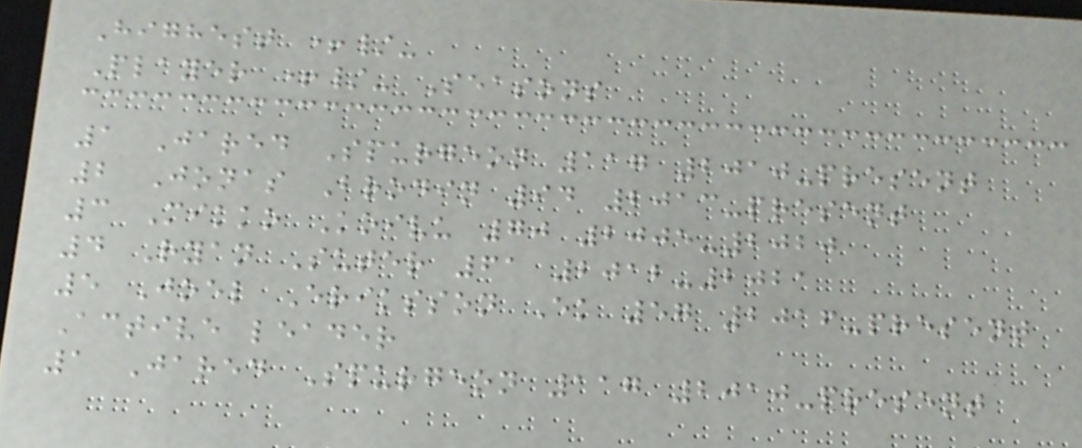Highest +/-
Player +/- Seasons
1 Jared Spurgeon 117 2010-present
2 Jonas Brodin 94 2013-present
3 Mikko Koivu 70 2005-2020
4 Ryan Suter 61 2012-2021
5 Joel Eriksson Ek 57 2016-present
Active leader
1 Jared Spurgeon 117 2010-present
